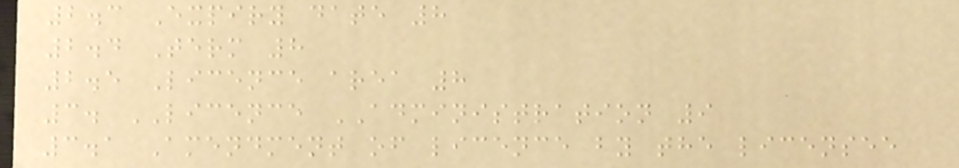2.3 Expiry date 8
2.4 Term 8
2.5 Licence area 8
3. LICENCE ADMINISTRATION 9
3.1 Amendment of licence by the licensee
